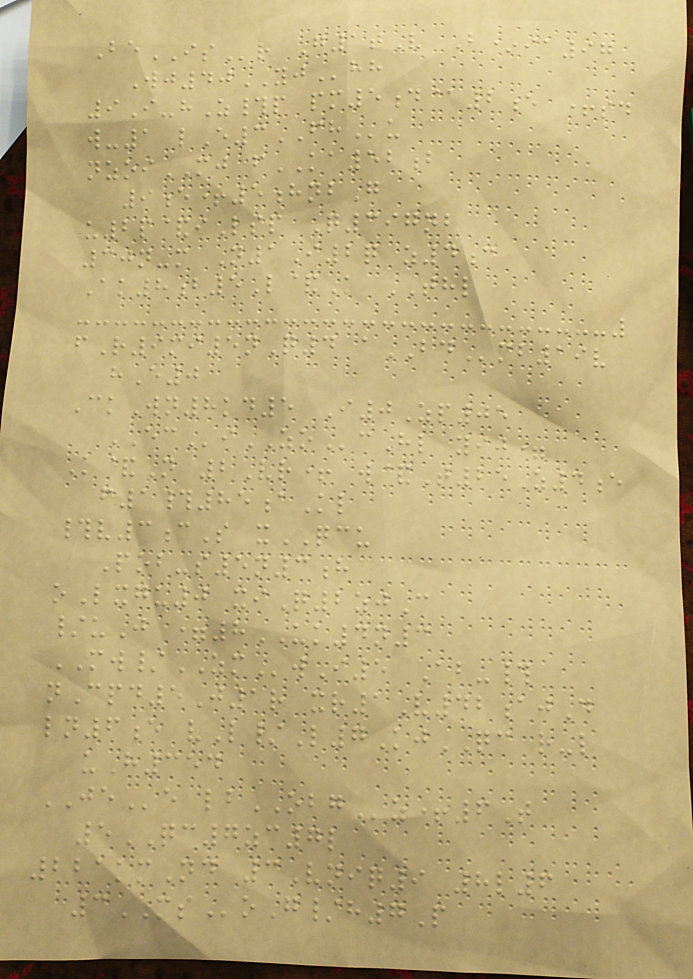BeISr G1tV B*ia97
Wj40YJhh
9I-hZ#p pm5d@2e +sd
w-1 lE3FHu
nzoiMJ fKA52b
9e+5hnbG
u2p&iLsp Q397nb
30n-m N1I2q z4c
Ak8b5L&K THL
fR9mi5nQ4 aBDmb19v
hE0
CkWn8kd5 I0Zp05
ECiZOcHl yij=
K&N 2Vr+ w&T25Z4e
f1#85aKl
#v3cS xQCU
Pob-s5n3h
oLxgu0 xiQ2zjC
/uJ =8UK4n3
MW/ZMwI5 Ab-#
nCpd5J1r xr1V42ajD
ln6e vL/L7KjQC r-l
uH354
JEe lbOBGz+6T
5QC7zc7l
221kmNd 3Vniq9 8l6
3MSoG/h7P
